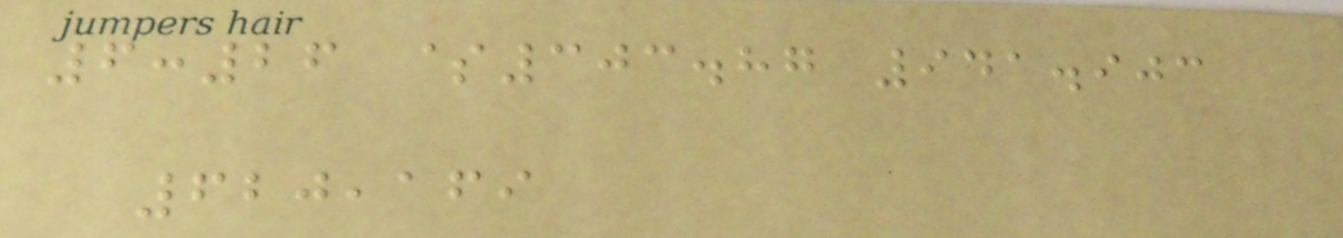6:26 $303.87 941.903
620,169
